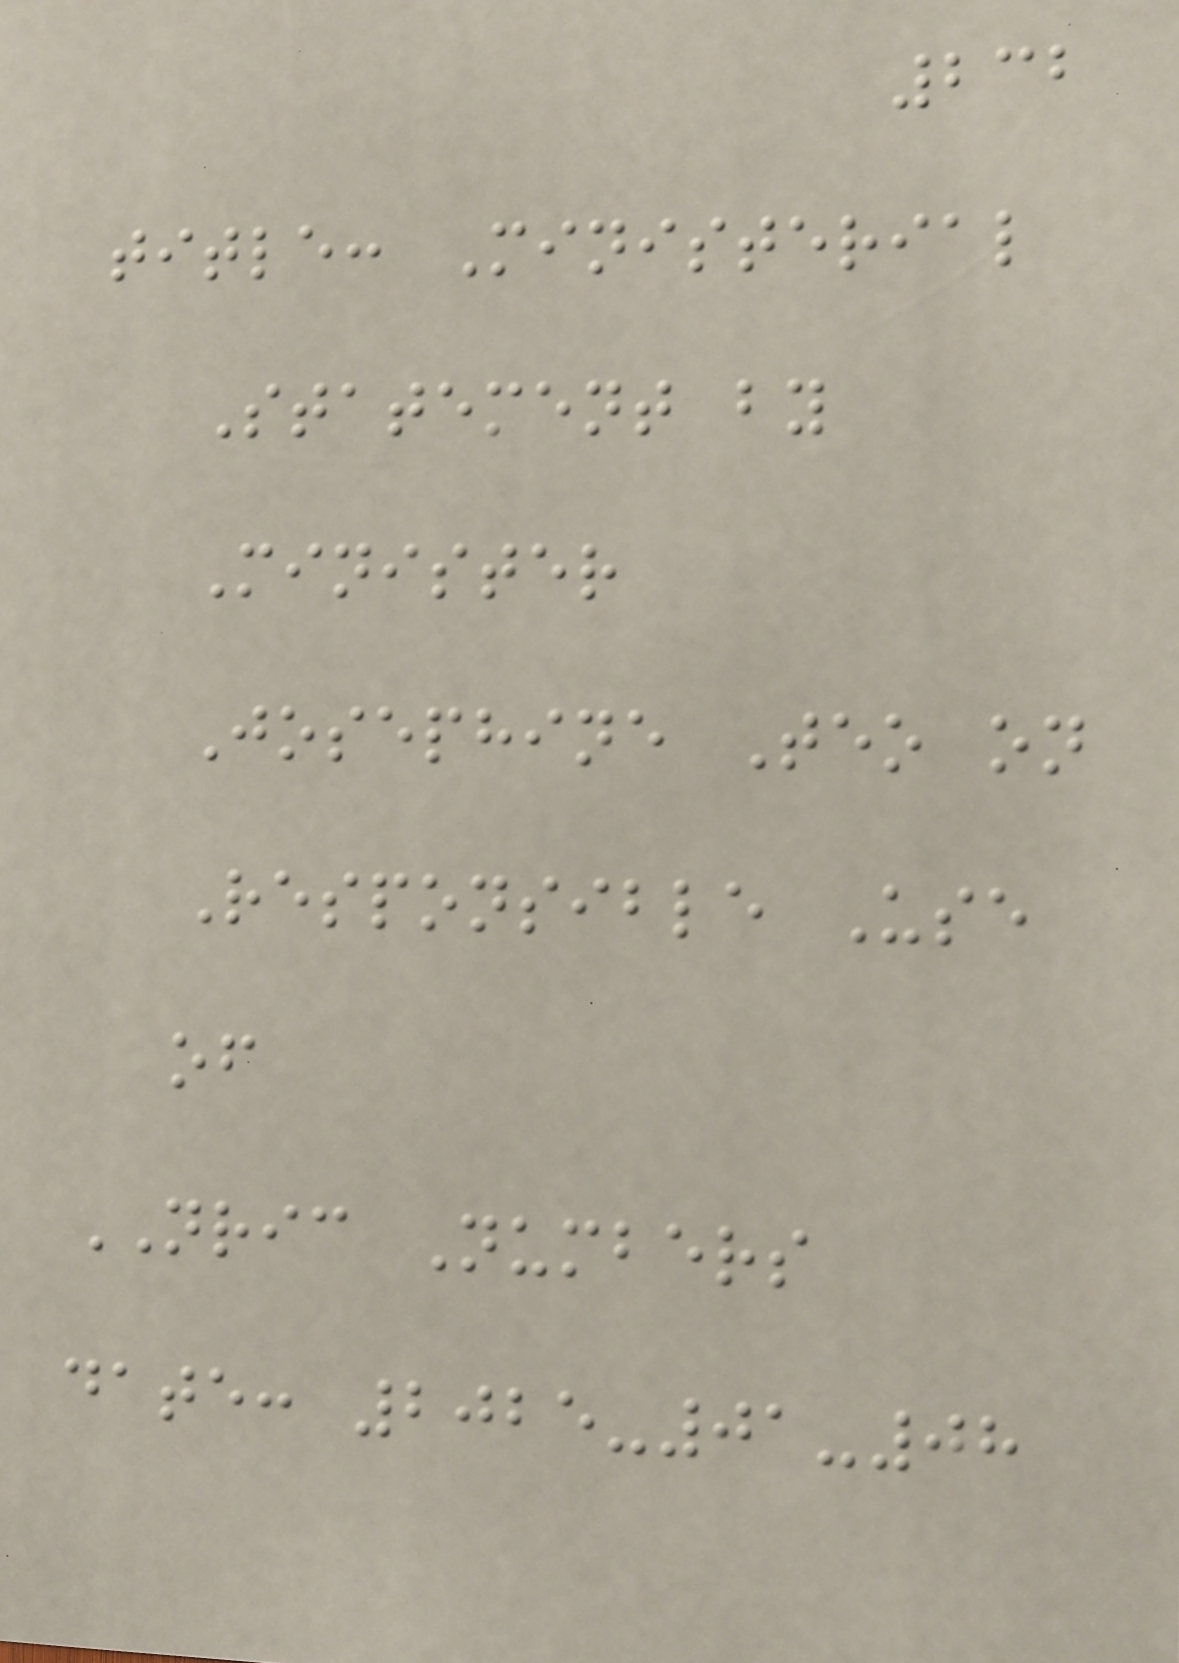232
title: Ministerial
Statement by
Minister
Josephine Teo on
Responsible Use
of
NRIC Numbers
date: 2025-01-08
